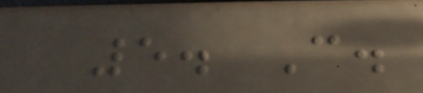5. C.
